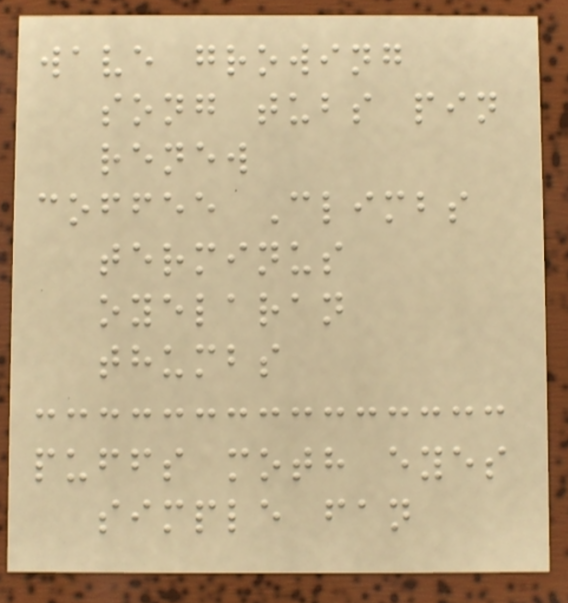wave growing
song tubs pin
renew
coffee Climbs
terminus
oyelaran
thumbs
puffs moth eyes
simple fan
